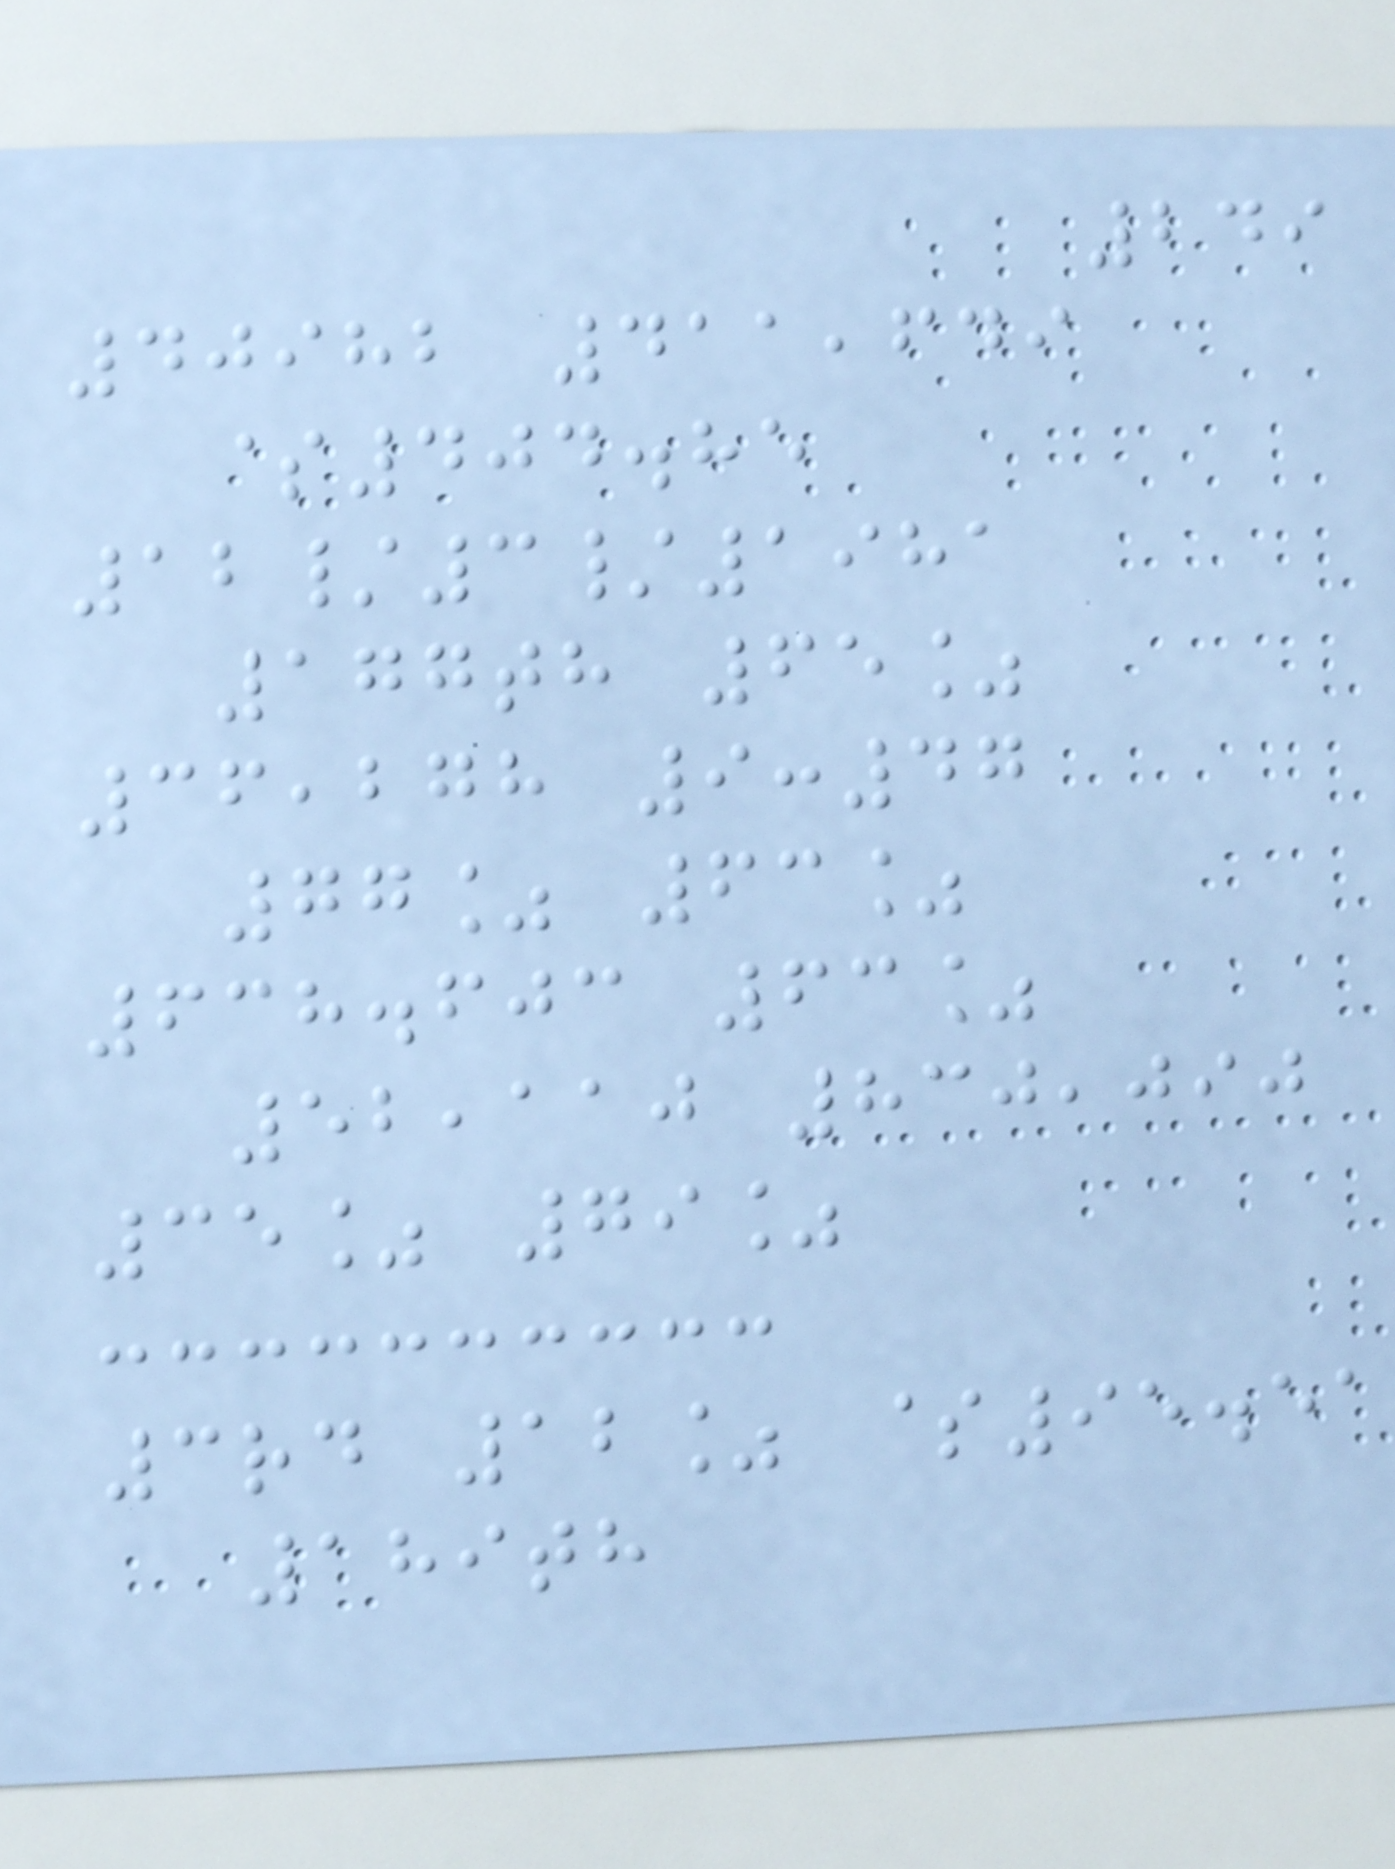249
40982 411,649
$404.85
12/3/1981
177th 65%
36,278 9:47
77% 63%
638.603 63%
52,110 830,090
35% 79%
3rd 12% $95.51
189th
